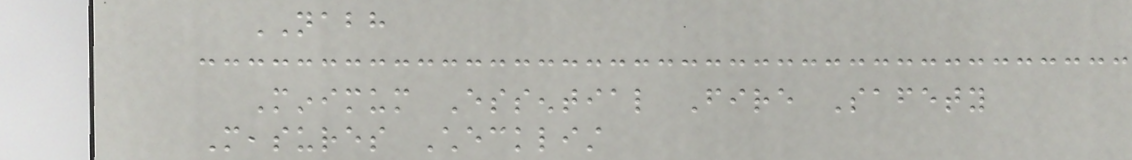NABH
Minimum Essential Fire Safety
Measures Checklist
